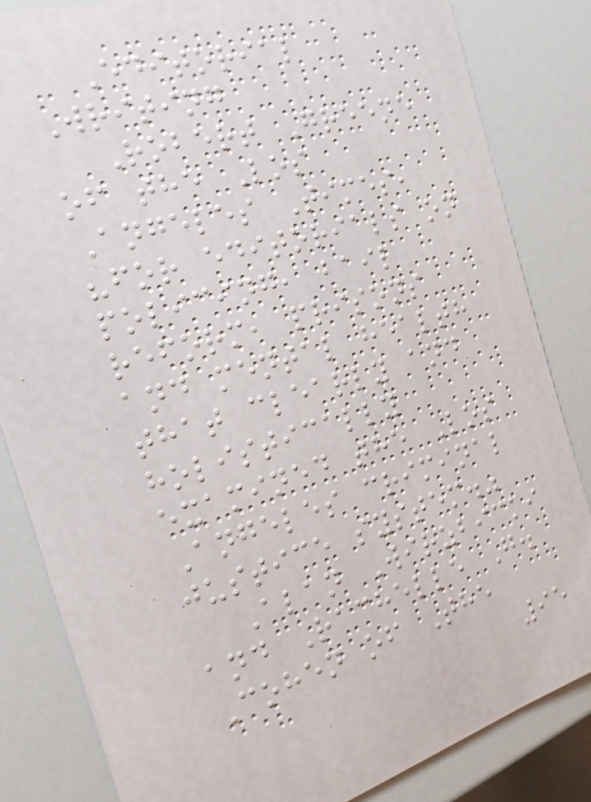Editorial
Writing
Robert Greene
of the Los
Angeles Times,
"for editorials on
policing, bail
reform, prisons
and mental health
that clearly and
holistically
examined the Los
Angeles criminal
justice system."
Alan Wirzbicki
and Rachelle G.
Cohen of The
95
